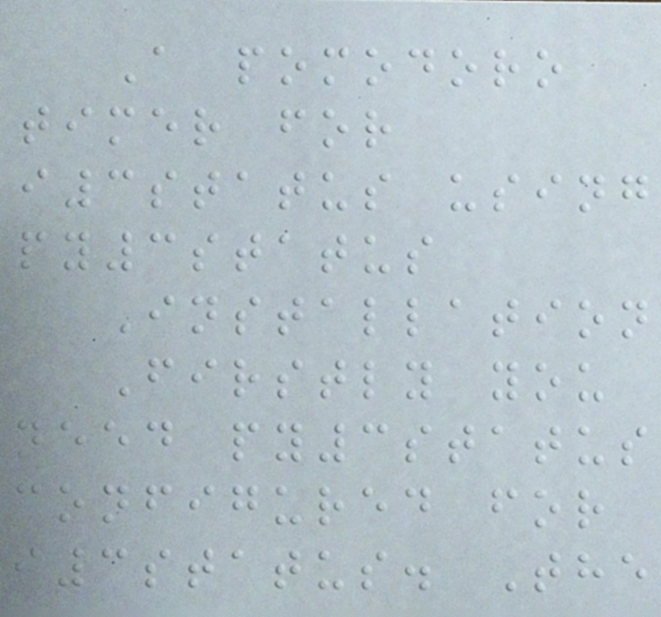A pomodoro
timer for
i3status using
py3status
Installation
Firstly you
need py3status
configured for
i3status. The
